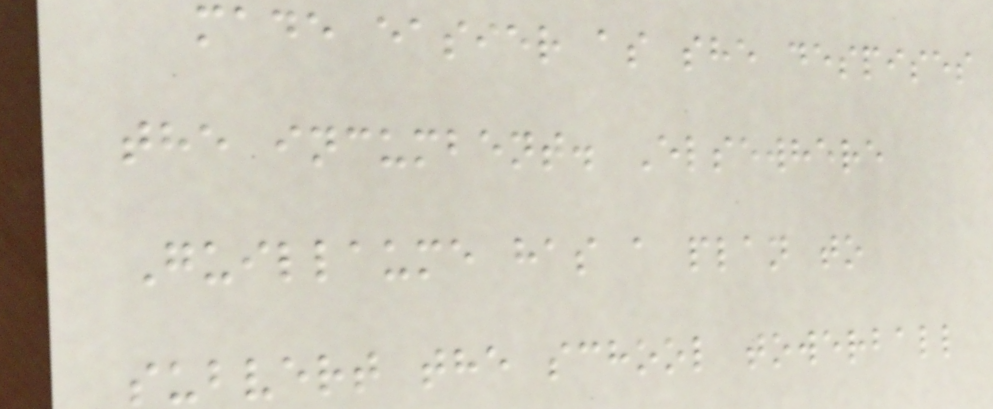made easier as she despises
the incumbent. Elsewhere
Guillaume has a plan to
subvert the school towerball
